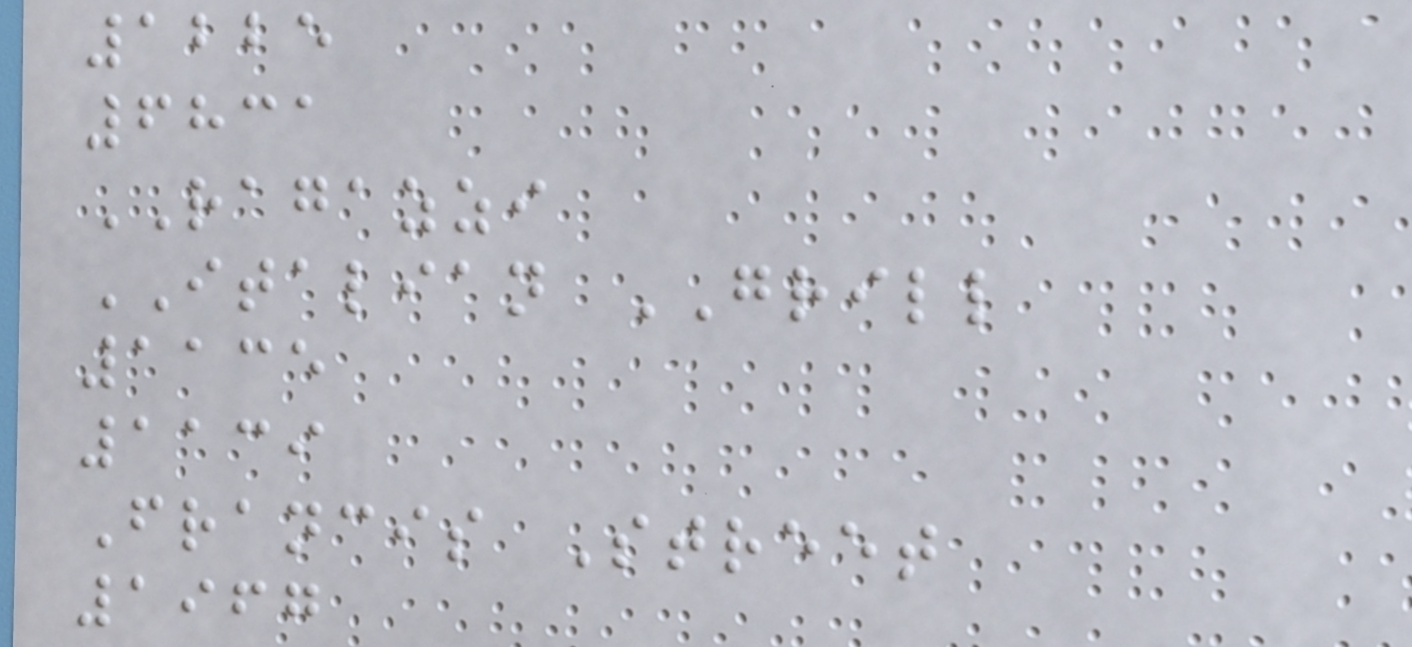1225
6831
RAGAZZI
ITALIAN GRILL
1135
1139
Francis Street
1967
